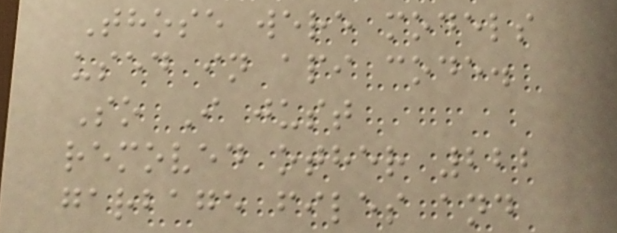Those were models
used in api code.
So I just
removed other 222
garbage files and
